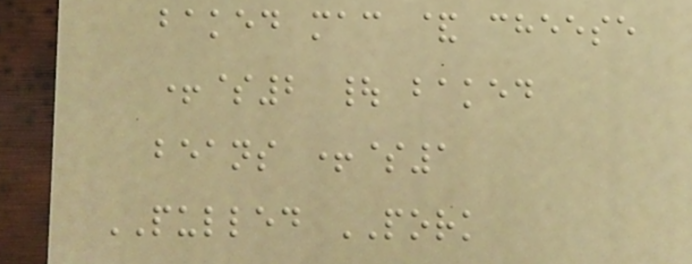baked mac & cheese
+$2 | baked
beans +$1
PULLED PORK
